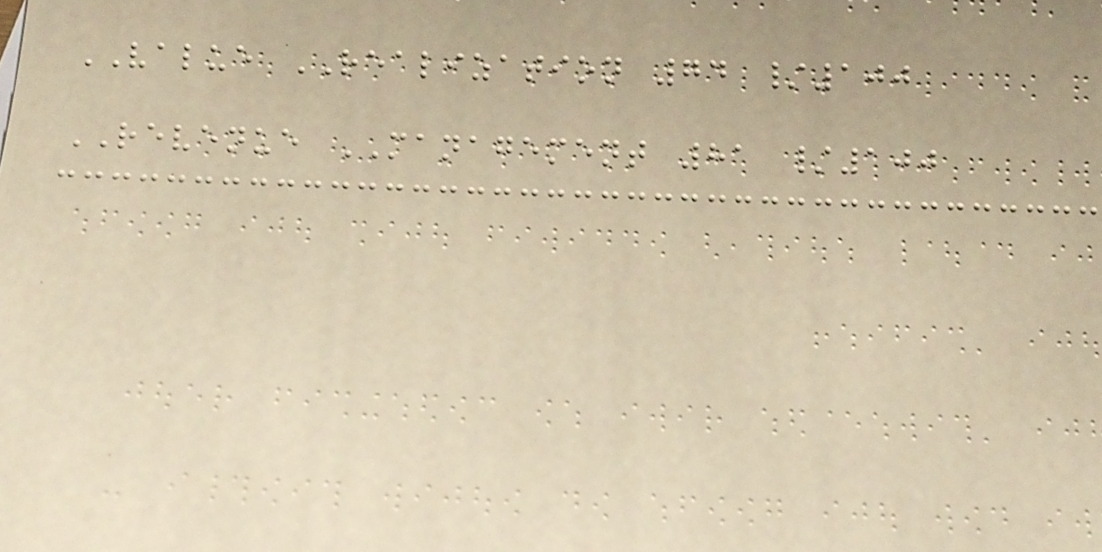VALUE REALIZATION 74 /100
REVENUE MANAGEMENT 81 /100
